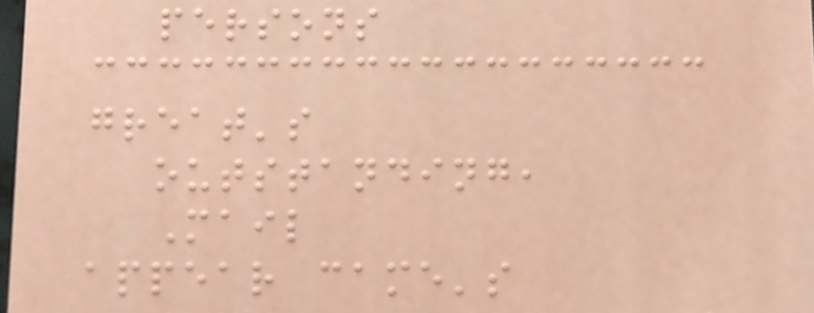persons
great's
outstanding,
Mail
appear came's
